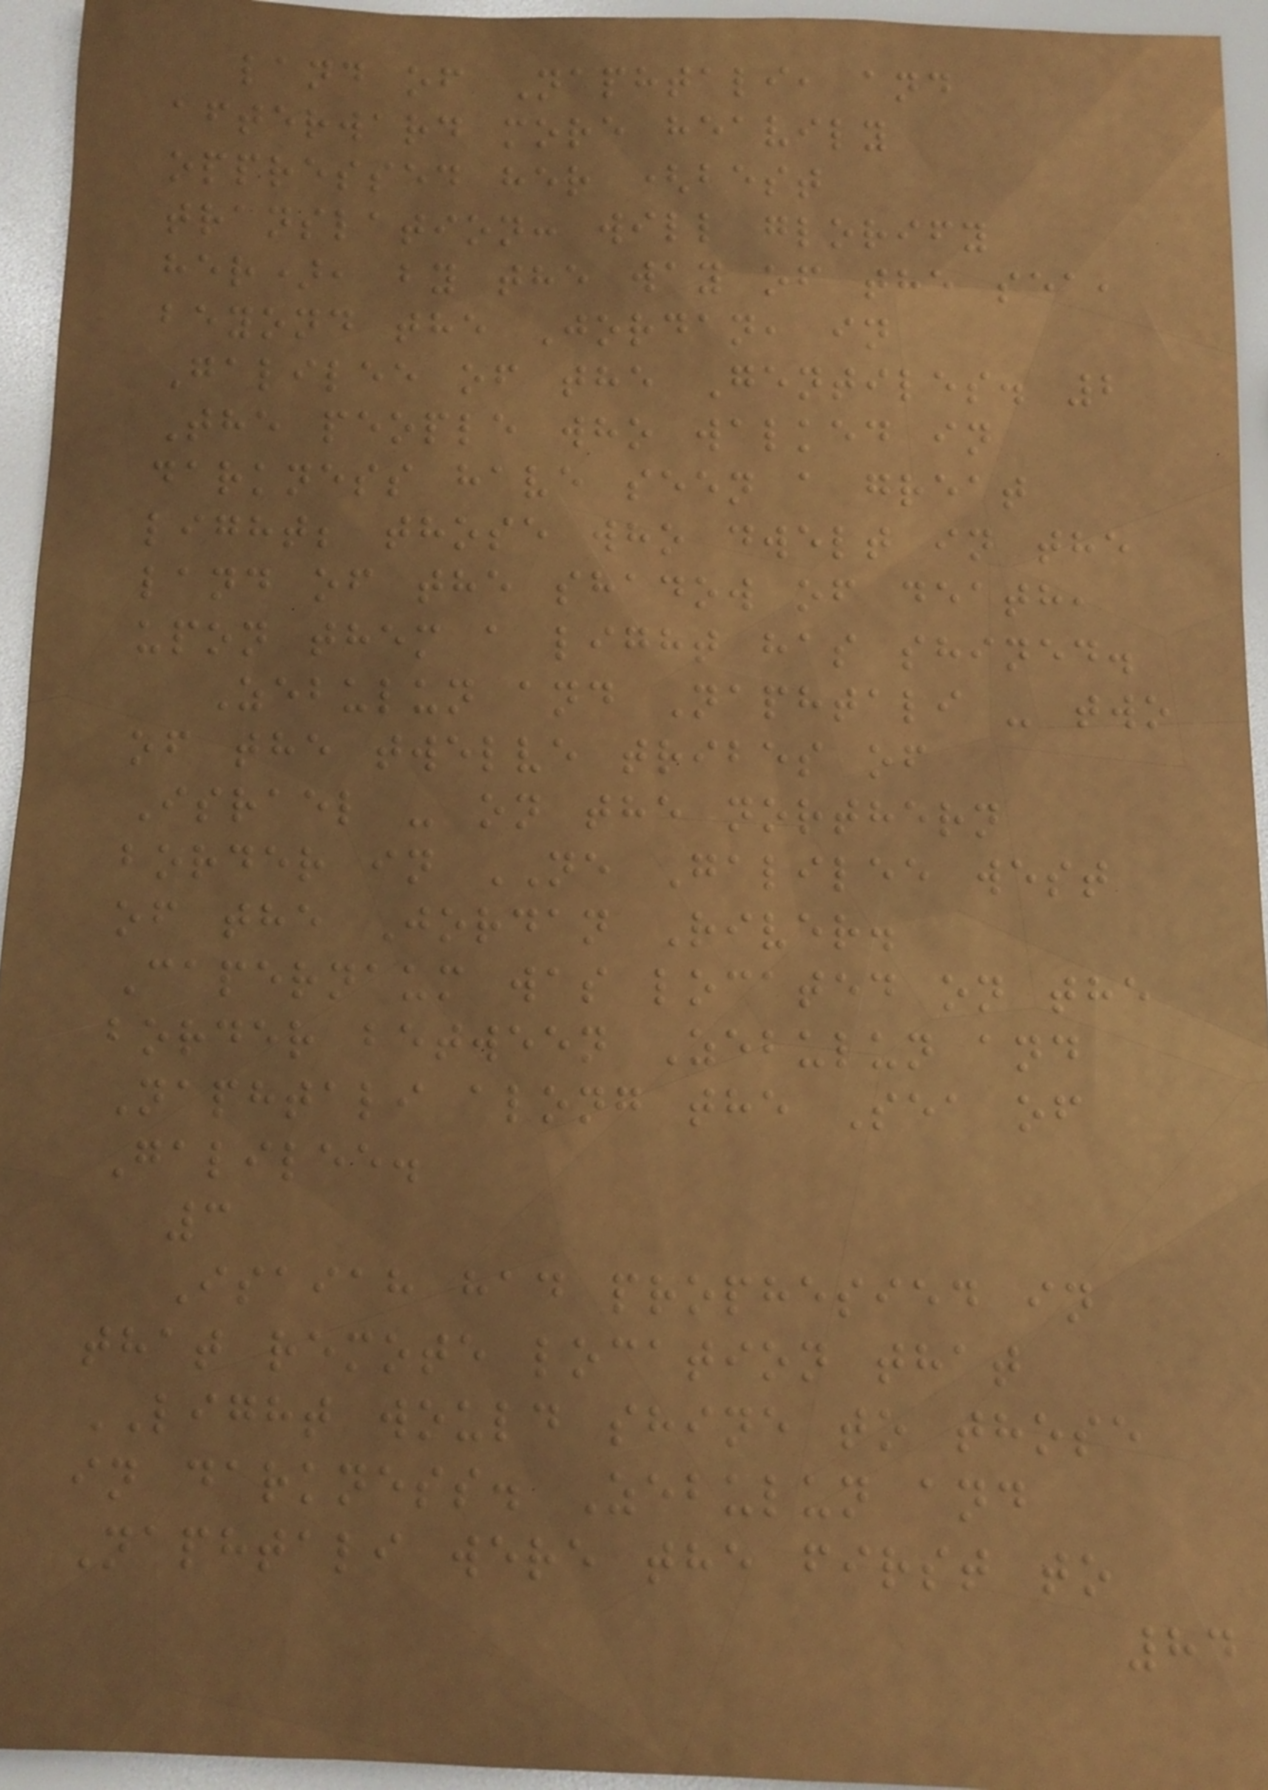land of Naphtali, and
afterward more heavily
oppressed her (best
translation: will glorify
her), by the way of the sea,
beyond the Jordan, in
Galilee of the Gentiles. 2
The people who walked in
darkness have seen a great
light; those who dwelt in the
land of the shadow of death,
upon them a light has shined.
Zebulun and Naphtali - two
of the twelve tribes of
Israel - on the northern
border in NE Galilee west
of the Jordan River.
Capernaum was located on the
border between Zebulun and
Naphtali along the Sea of
Galilee.
3
Isaiah had prophesied in
that remote location that
LIGHT would shine to those
in darkness. Zebulun and
Naphtali were the first to
84
